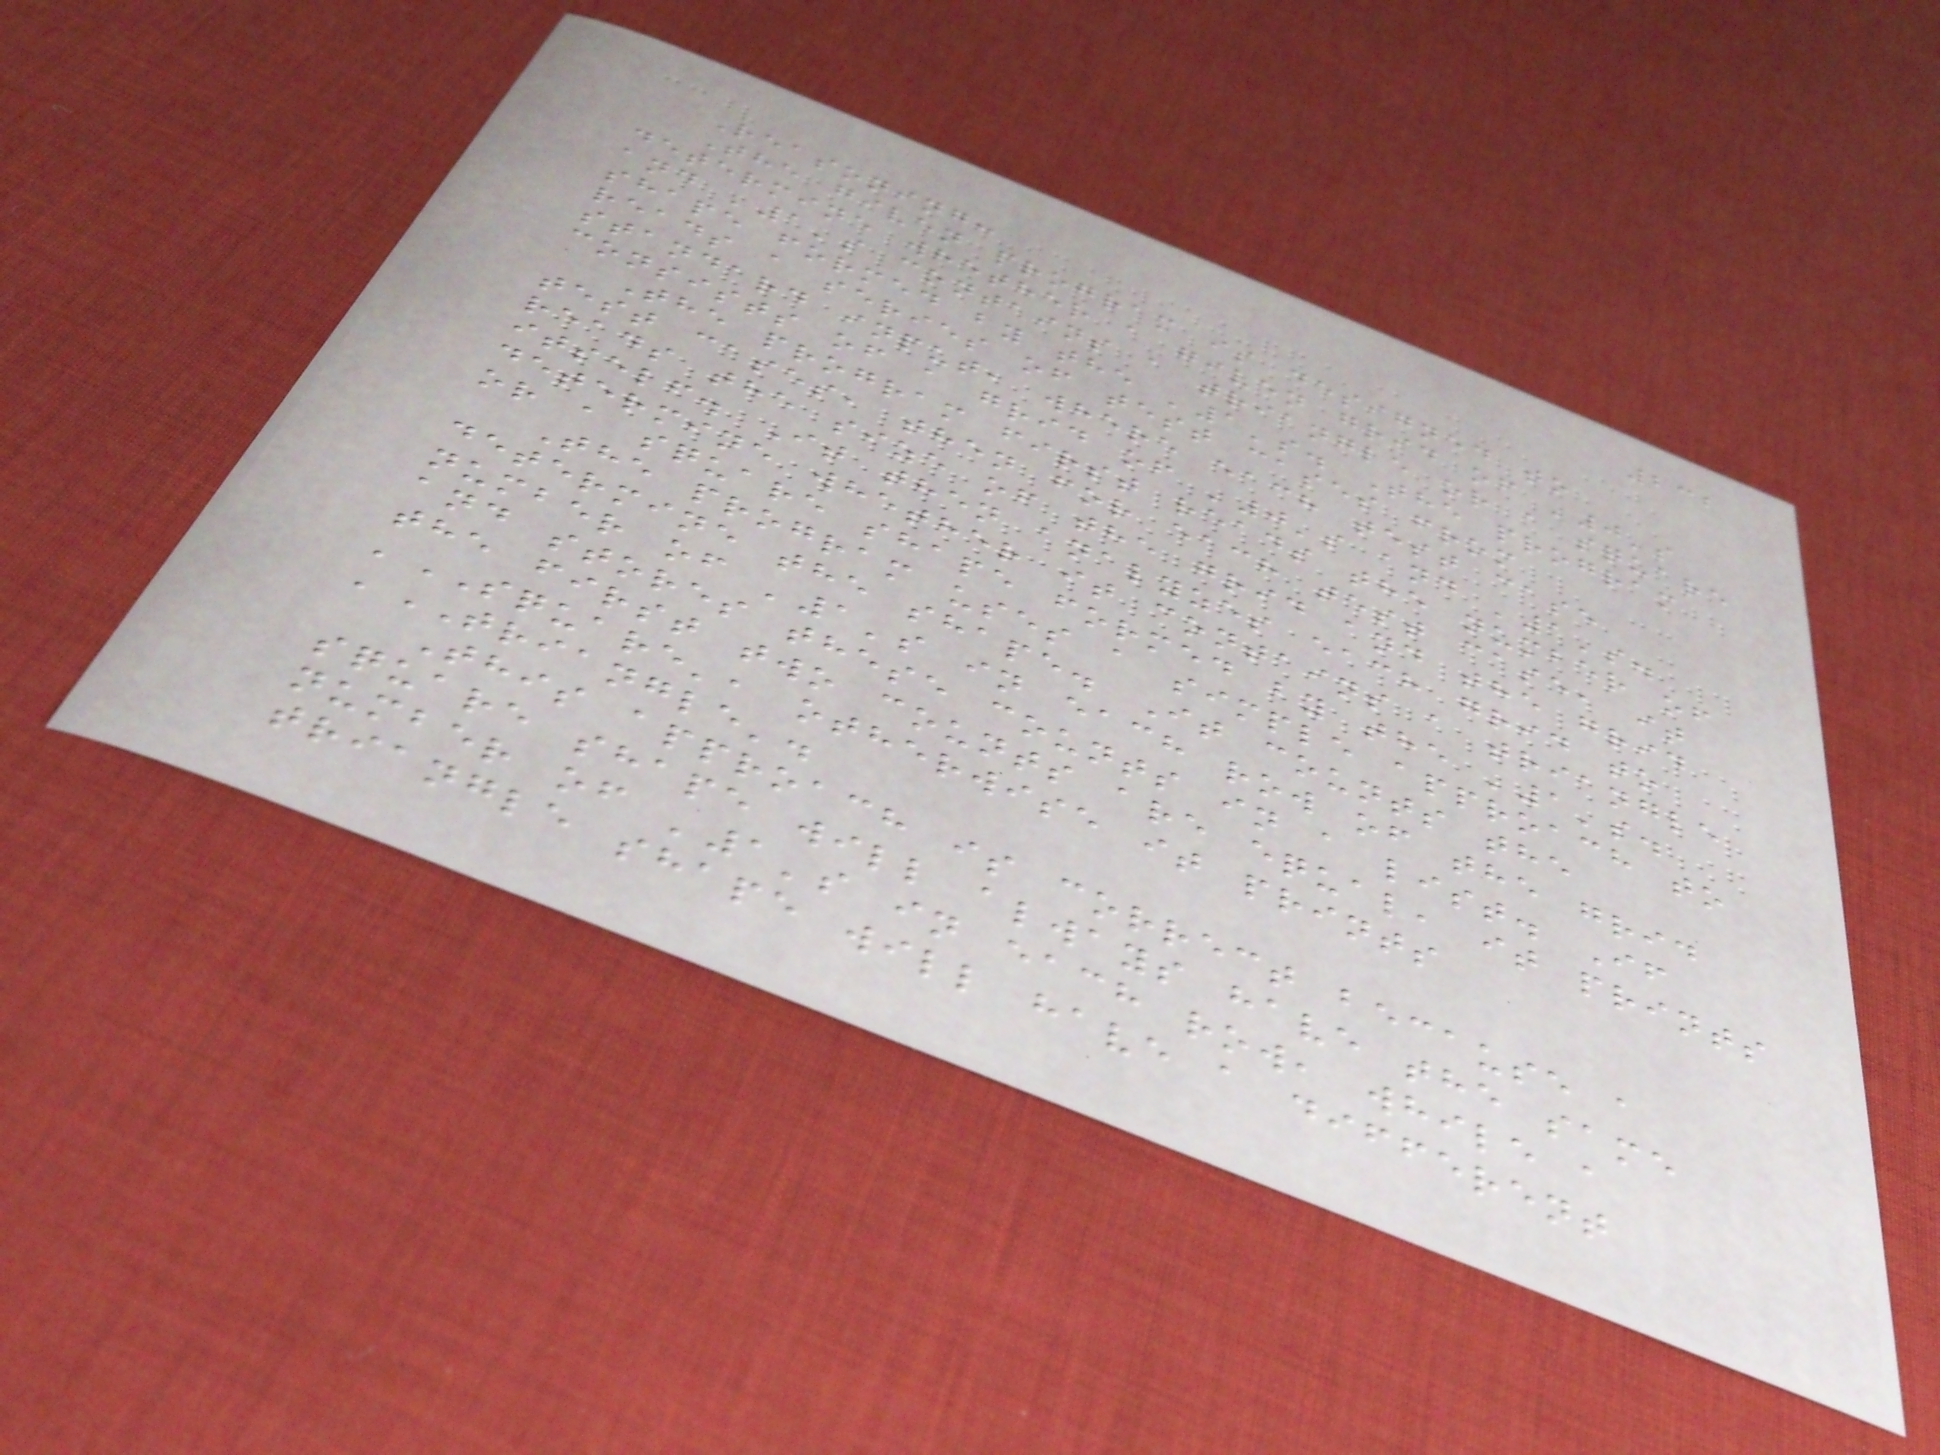232
Reasoning:
The given program is designed to
determine whether a given grid of '0's
and '1's contains a triangle or a square
shape formed by the '1's. The program
reads a series of test cases from
standard input, where each test case
consists of a grid of '0's and '1's.
The program first reads the number of
test cases, then for each test case, it
reads the size of the grid and the grid
itself. It then analyzes each grid to
determine whether it contains a triangle
or a square shape formed by the '1's.
The program uses a simple approach to
determine the shape. It counts the
number of '1's in each row of the grid
and stores these counts in a list. If
the first two counts are equal, it prints
'SQUARE', otherwise it prints
'TRIANGLE'.
This approach is correct because a
square shape will always have the same
number of '1's in each row, while a
triangle shape will have a different
